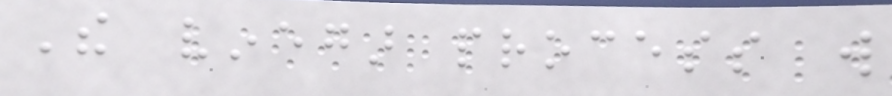The vinegar process will
